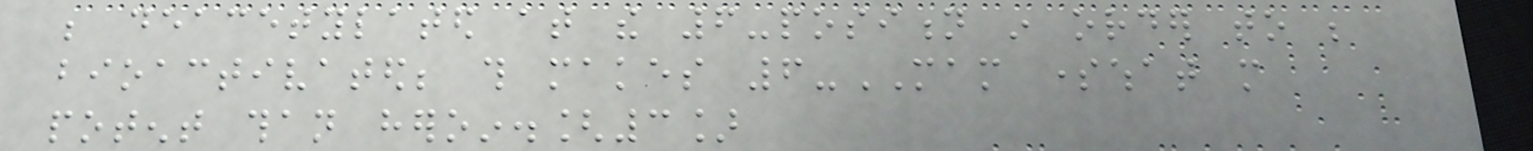be deacetylated at the 6-position in order to be
bioactivated; this makes 6-MAM somewhat more
potent than heroin.[3]
